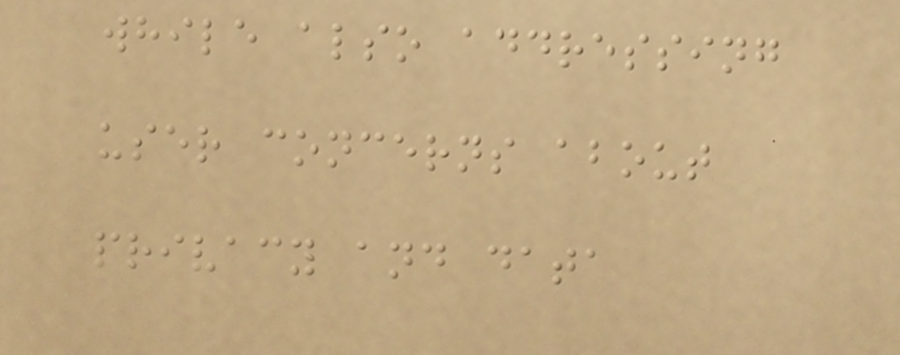while also addressing
user concerns about
privacy and data
